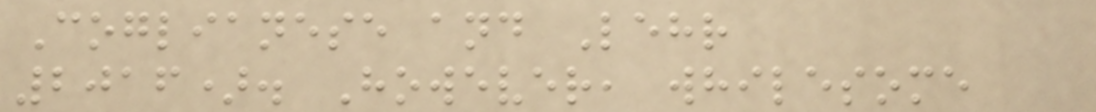Coglianese and Lehr
2016). However, whilesome
